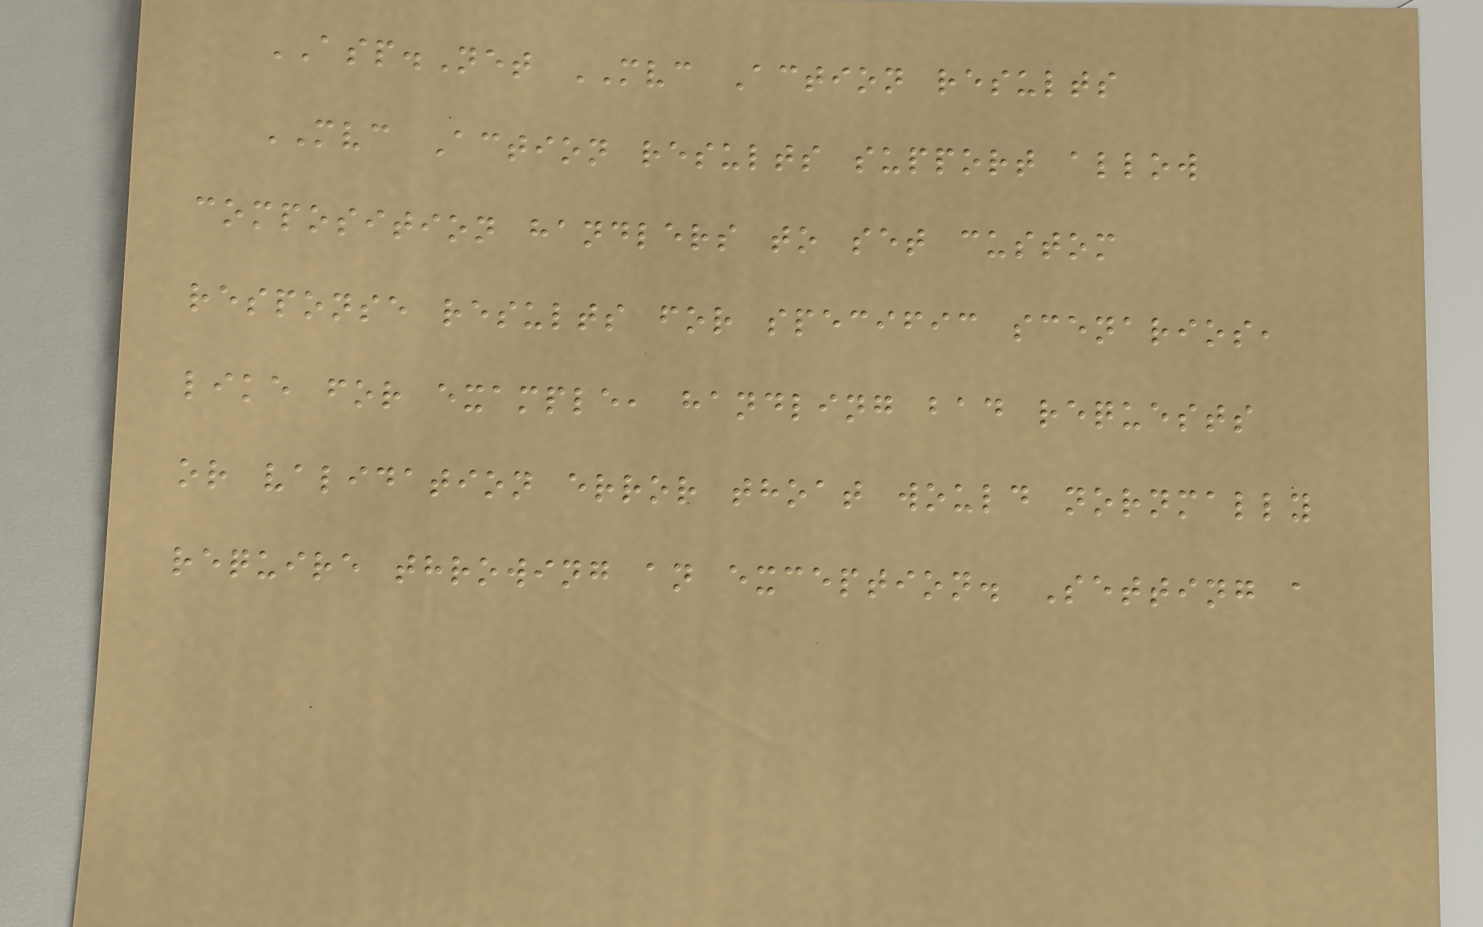ASP.Net MVC Action results
MVC Action results support allow
composition handlers to set custom
response results for specific scenarios,
like for example, handling bad requests
or validation error thoat would nornmally
require throwing an exception. Setting a
